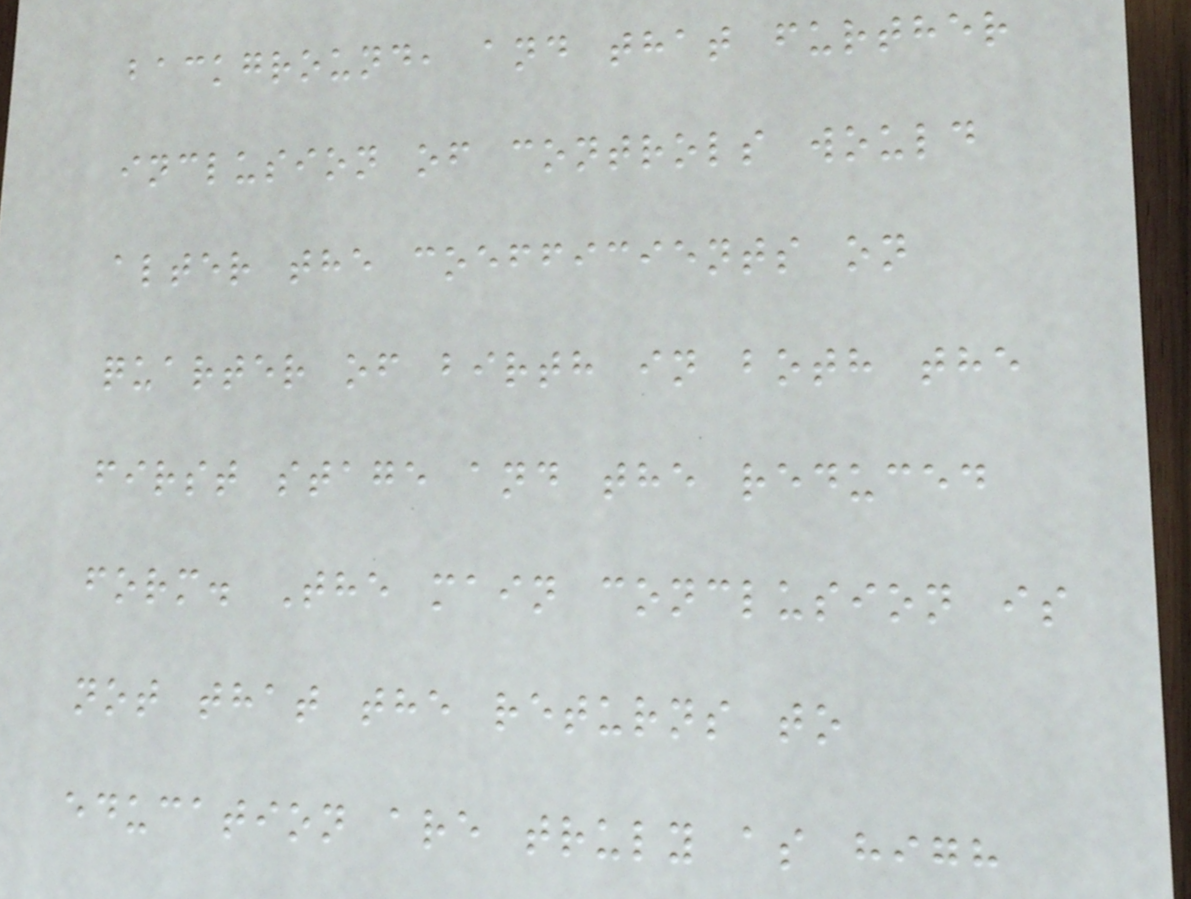background, and that further
inclusion of controls would
alter the coefficients on
quarter of birth in both the
first stage and the reduced
form. The main conclusion is
not that the returns to
education are truly as high
